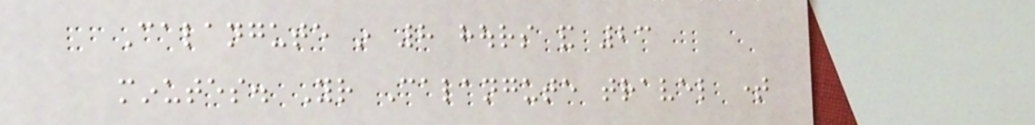Calangute in 8 hours and 23
minutes. Your Calangute travel time
